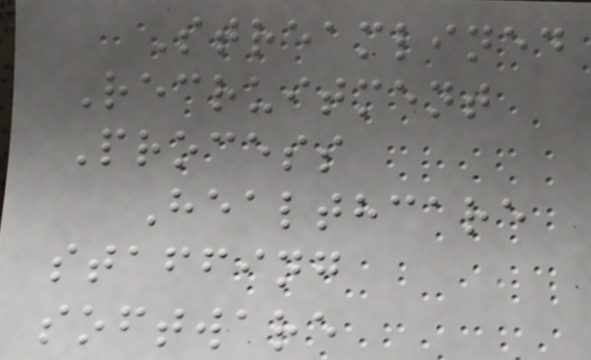Streamlined
Recruitment
Process
Healthcare
staffing
software
